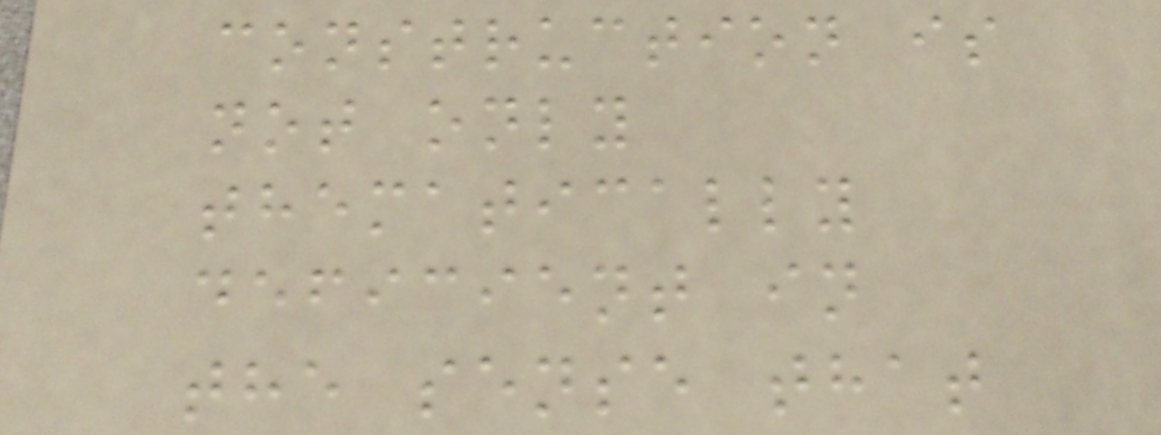construction is
not only
thematically
deficient in
the sense that
